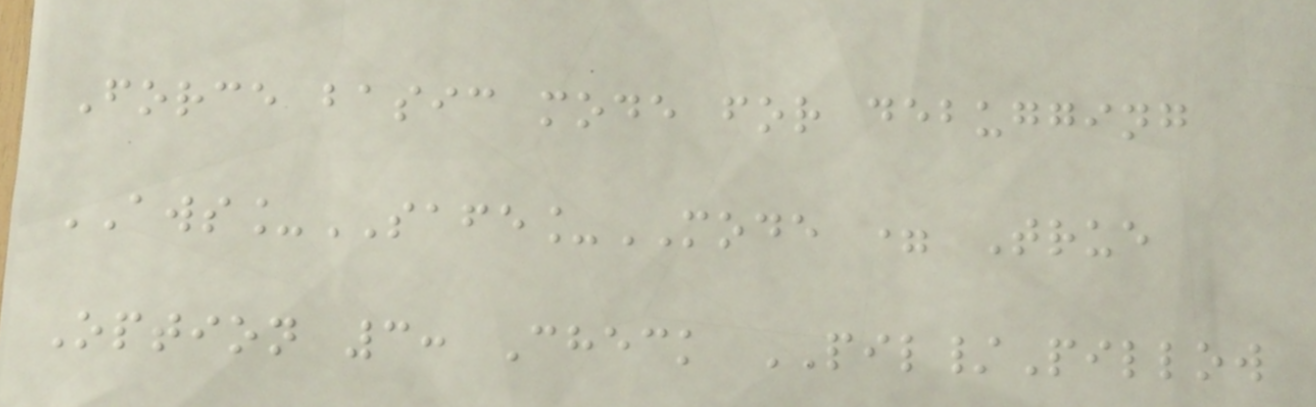Force basic mode for debugging
AWS_SAFE_MODE = True
Option 3: Check PIL/Pillow
